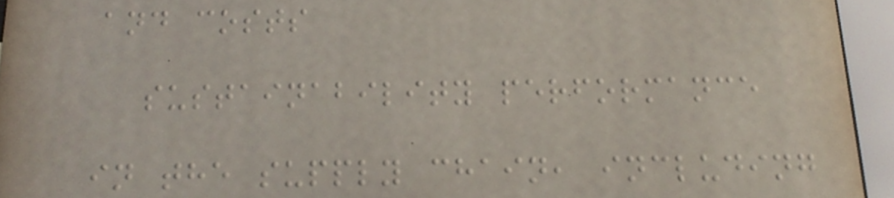and costs
sustainability performance
in the supply chain, including
